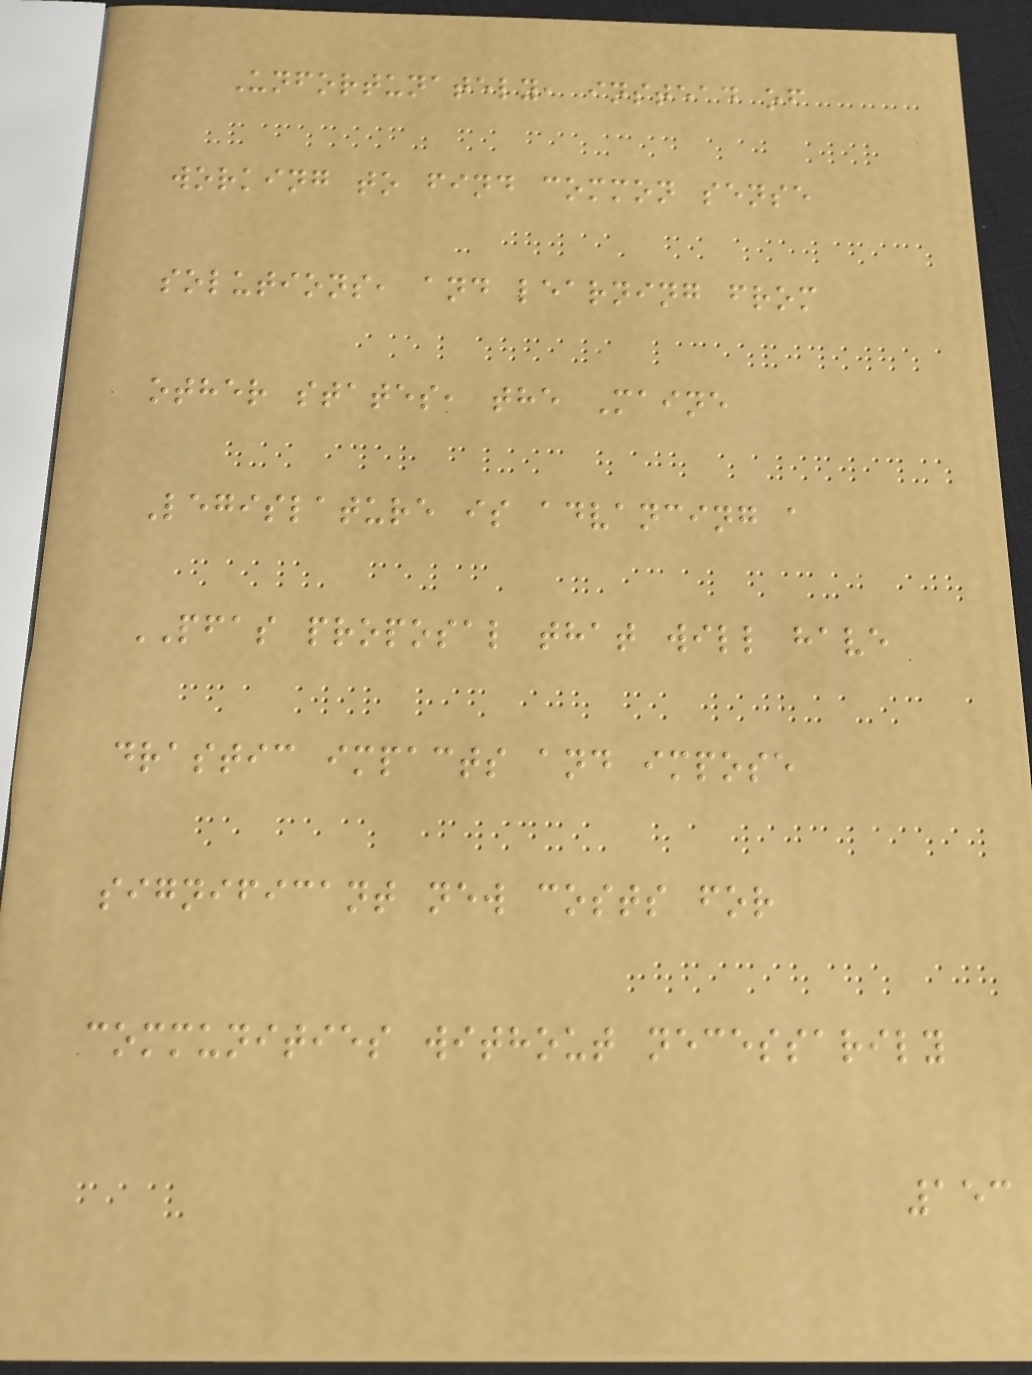Unfortunately, instead of
working to find common sense
solutions, and learning from
other states, the Maine
Legislature is advancing a
PFAS proposal that will have
drastic impacts and impose
significant new costs for
communities without necessarily
153
